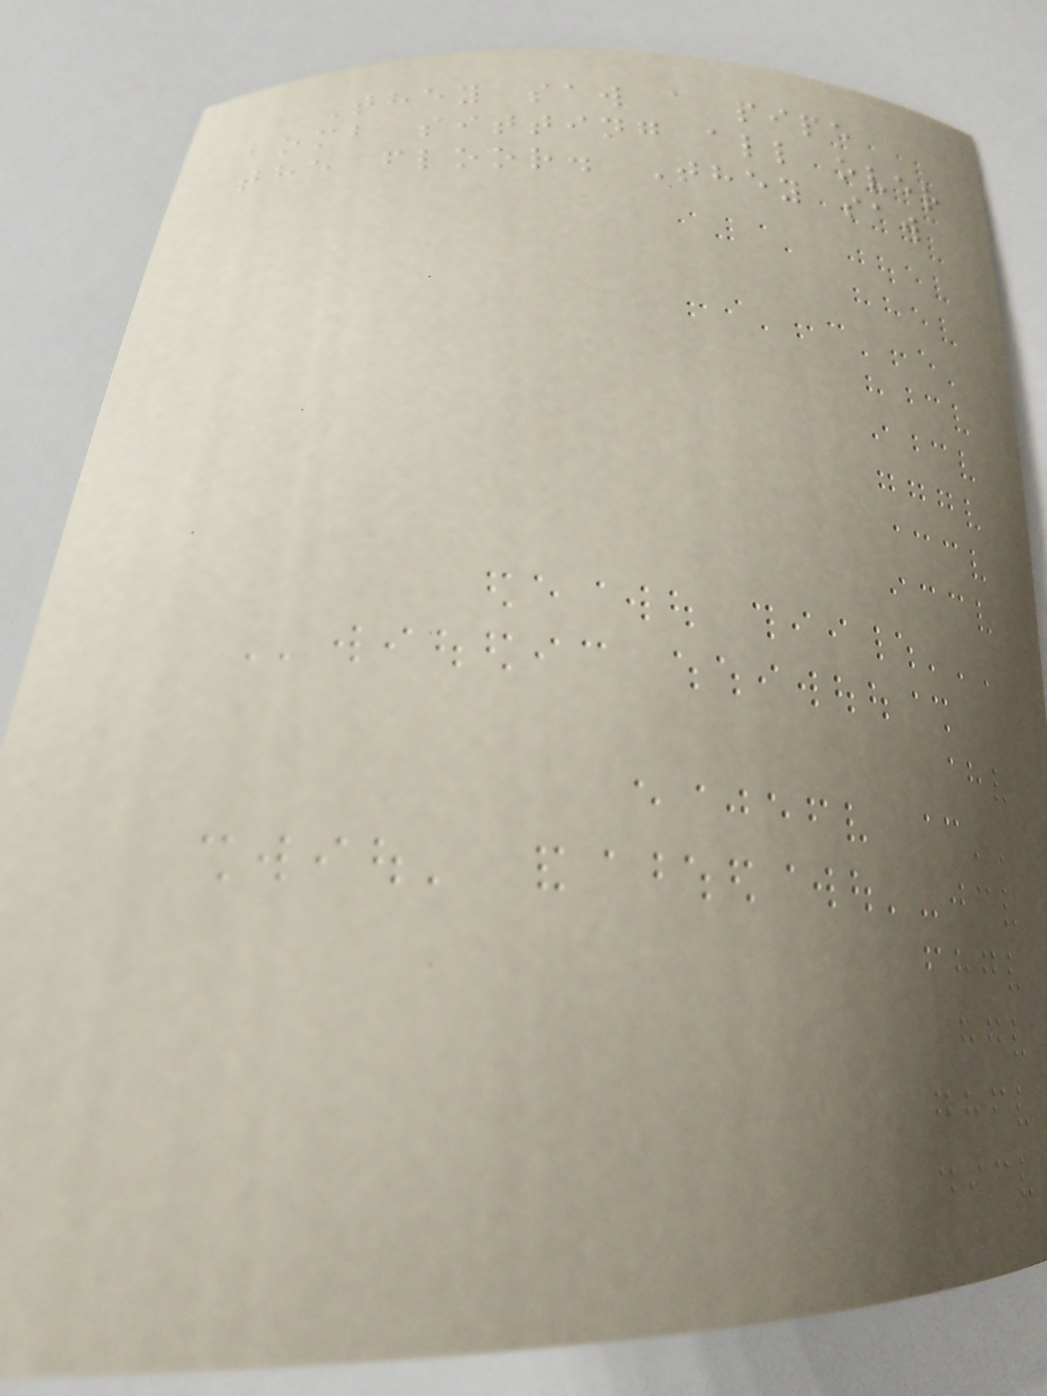They saw a pipe
bomb sitting all over
the floor. They saw
